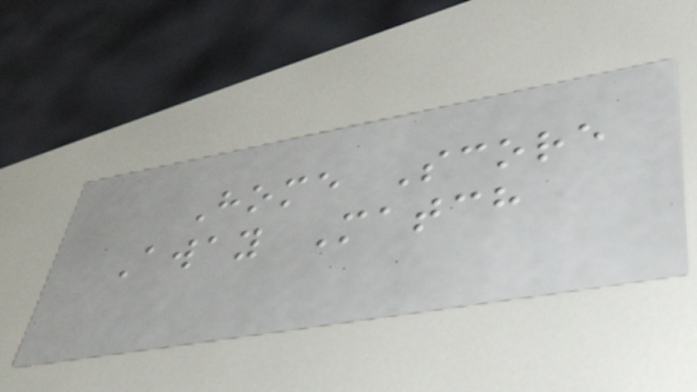Home Score
Away Match
